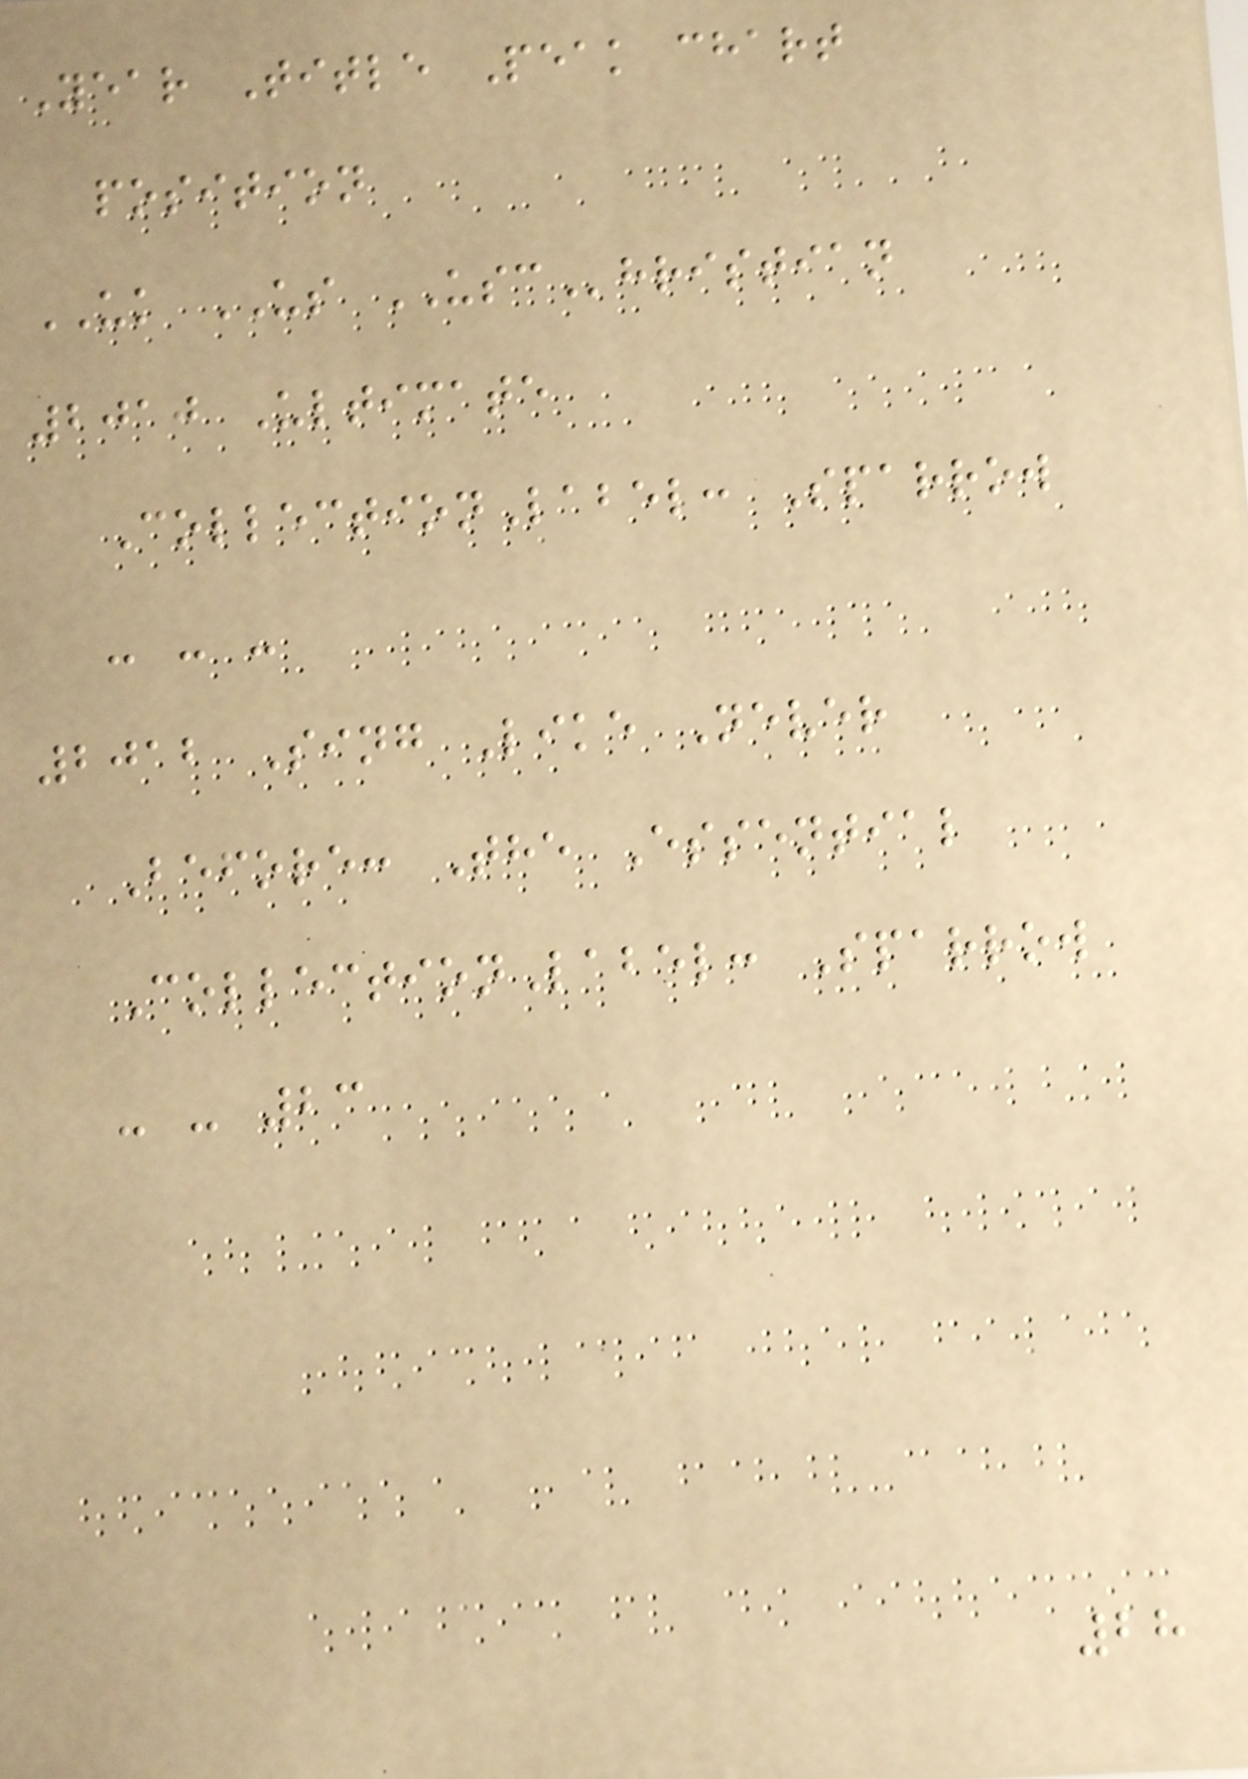Year Title Peak chart
position
UK US USChristian
2010 Ultimate
CollectionLabel: Sparrow
- - -
2012 Sing Like Never
Before: The Essential
CollectionLabel: Sparrow
- - 23
28
